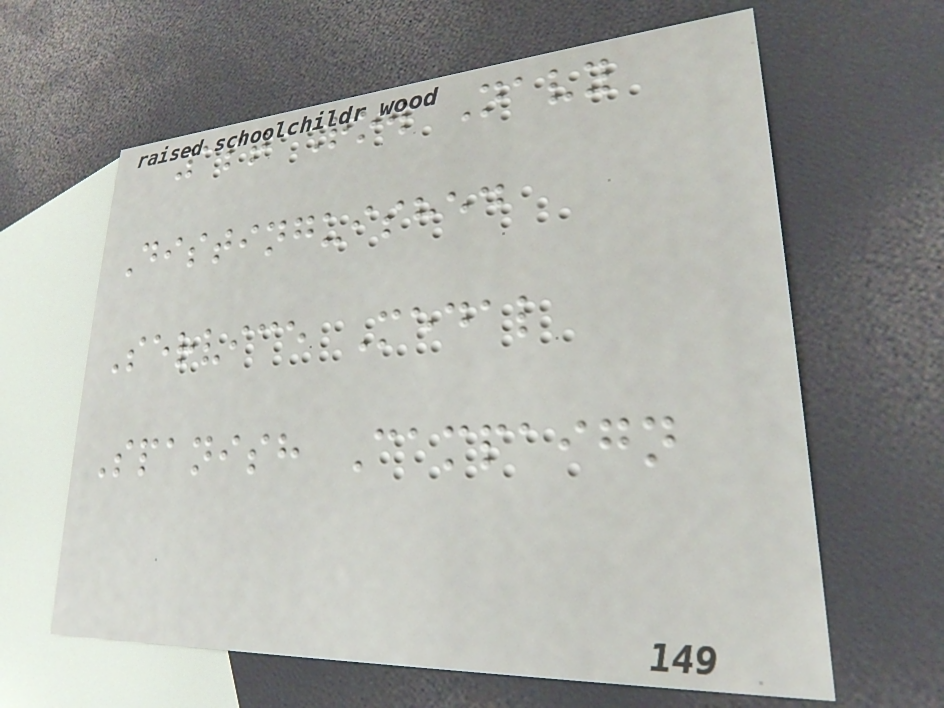1st Row Navy
Distinguished
Service Medal
Spanish Campaign
